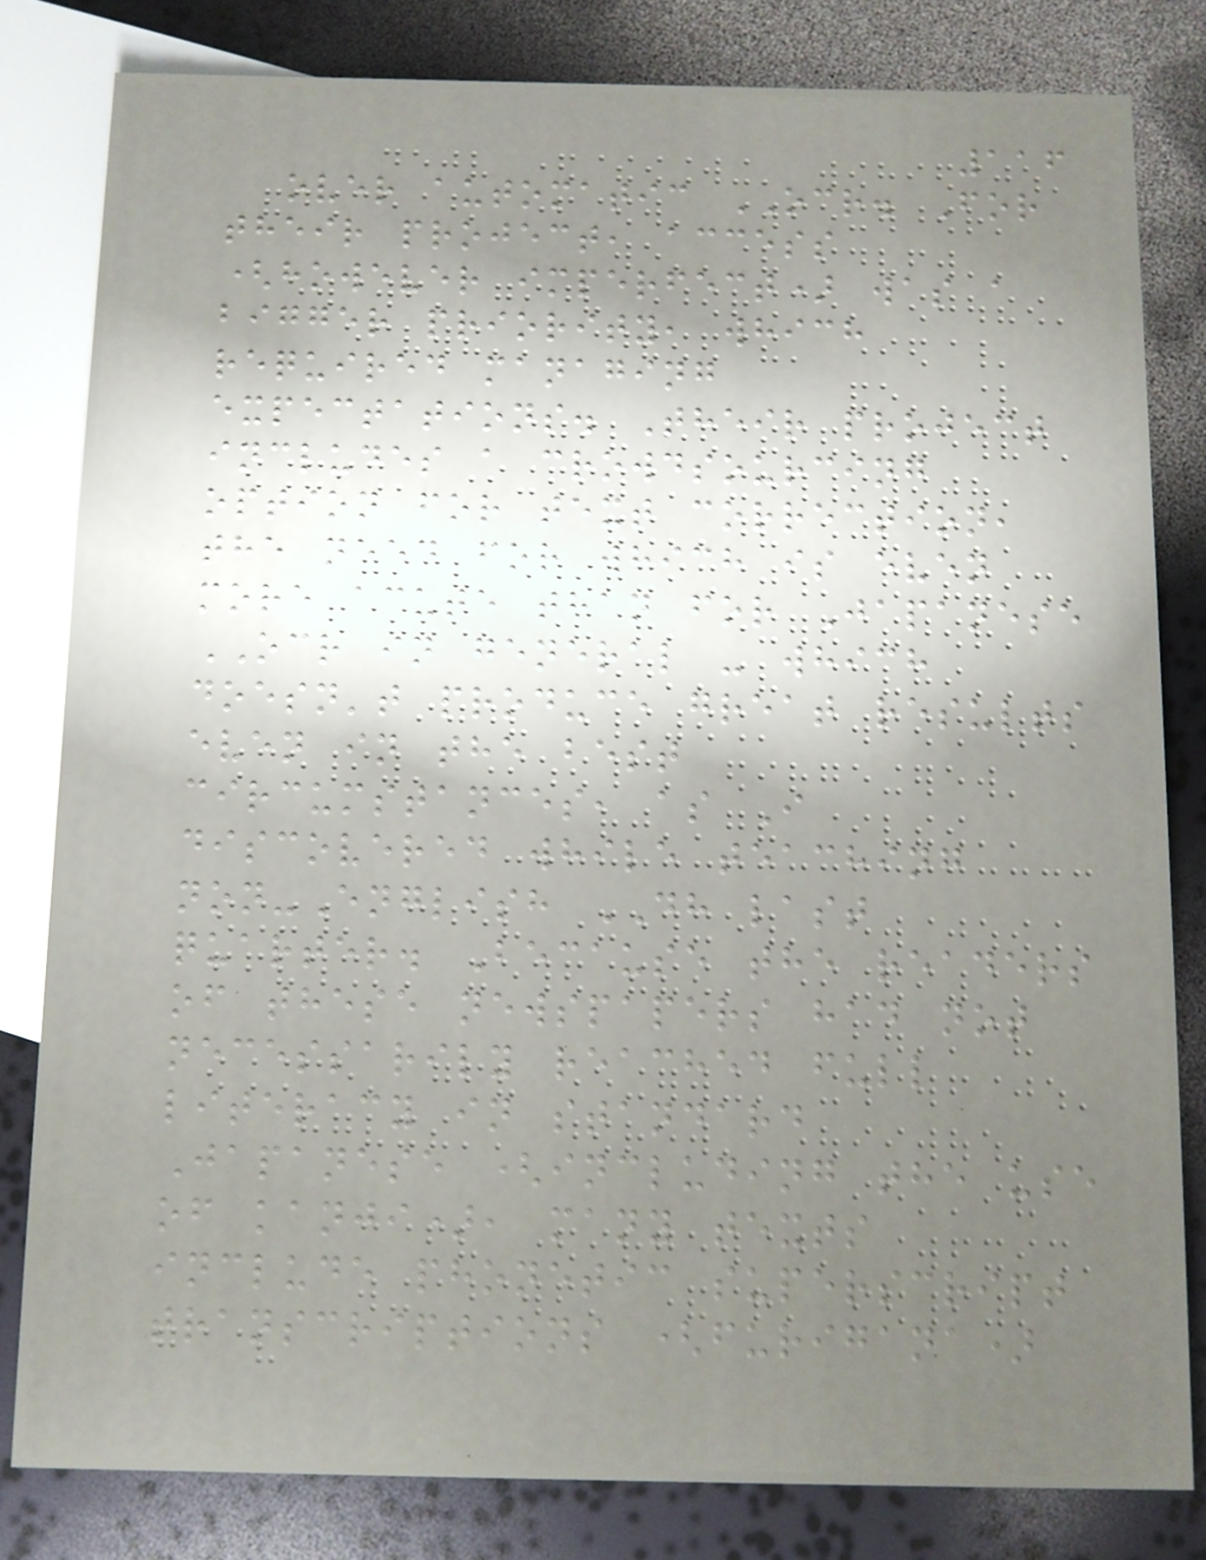116
over automatic OCR. For
their project, access
(however imperfect) was a
bigger priority, which
required managing
expectations. Their project
includes a crowdsourcing
option for text correction,
the need for which is even
more acute than for Japanese
OCR in general - which
doesn't produce great results
even in the best
circumstances, as I
discovered while teaching
non-English DH last
quarter. Because the readers
of these newspapers had not
necessarily reached full
literacy in standard
Japanese (including the use
of kanji), many texts
include phonetic superscript
transcriptions (furigana)
